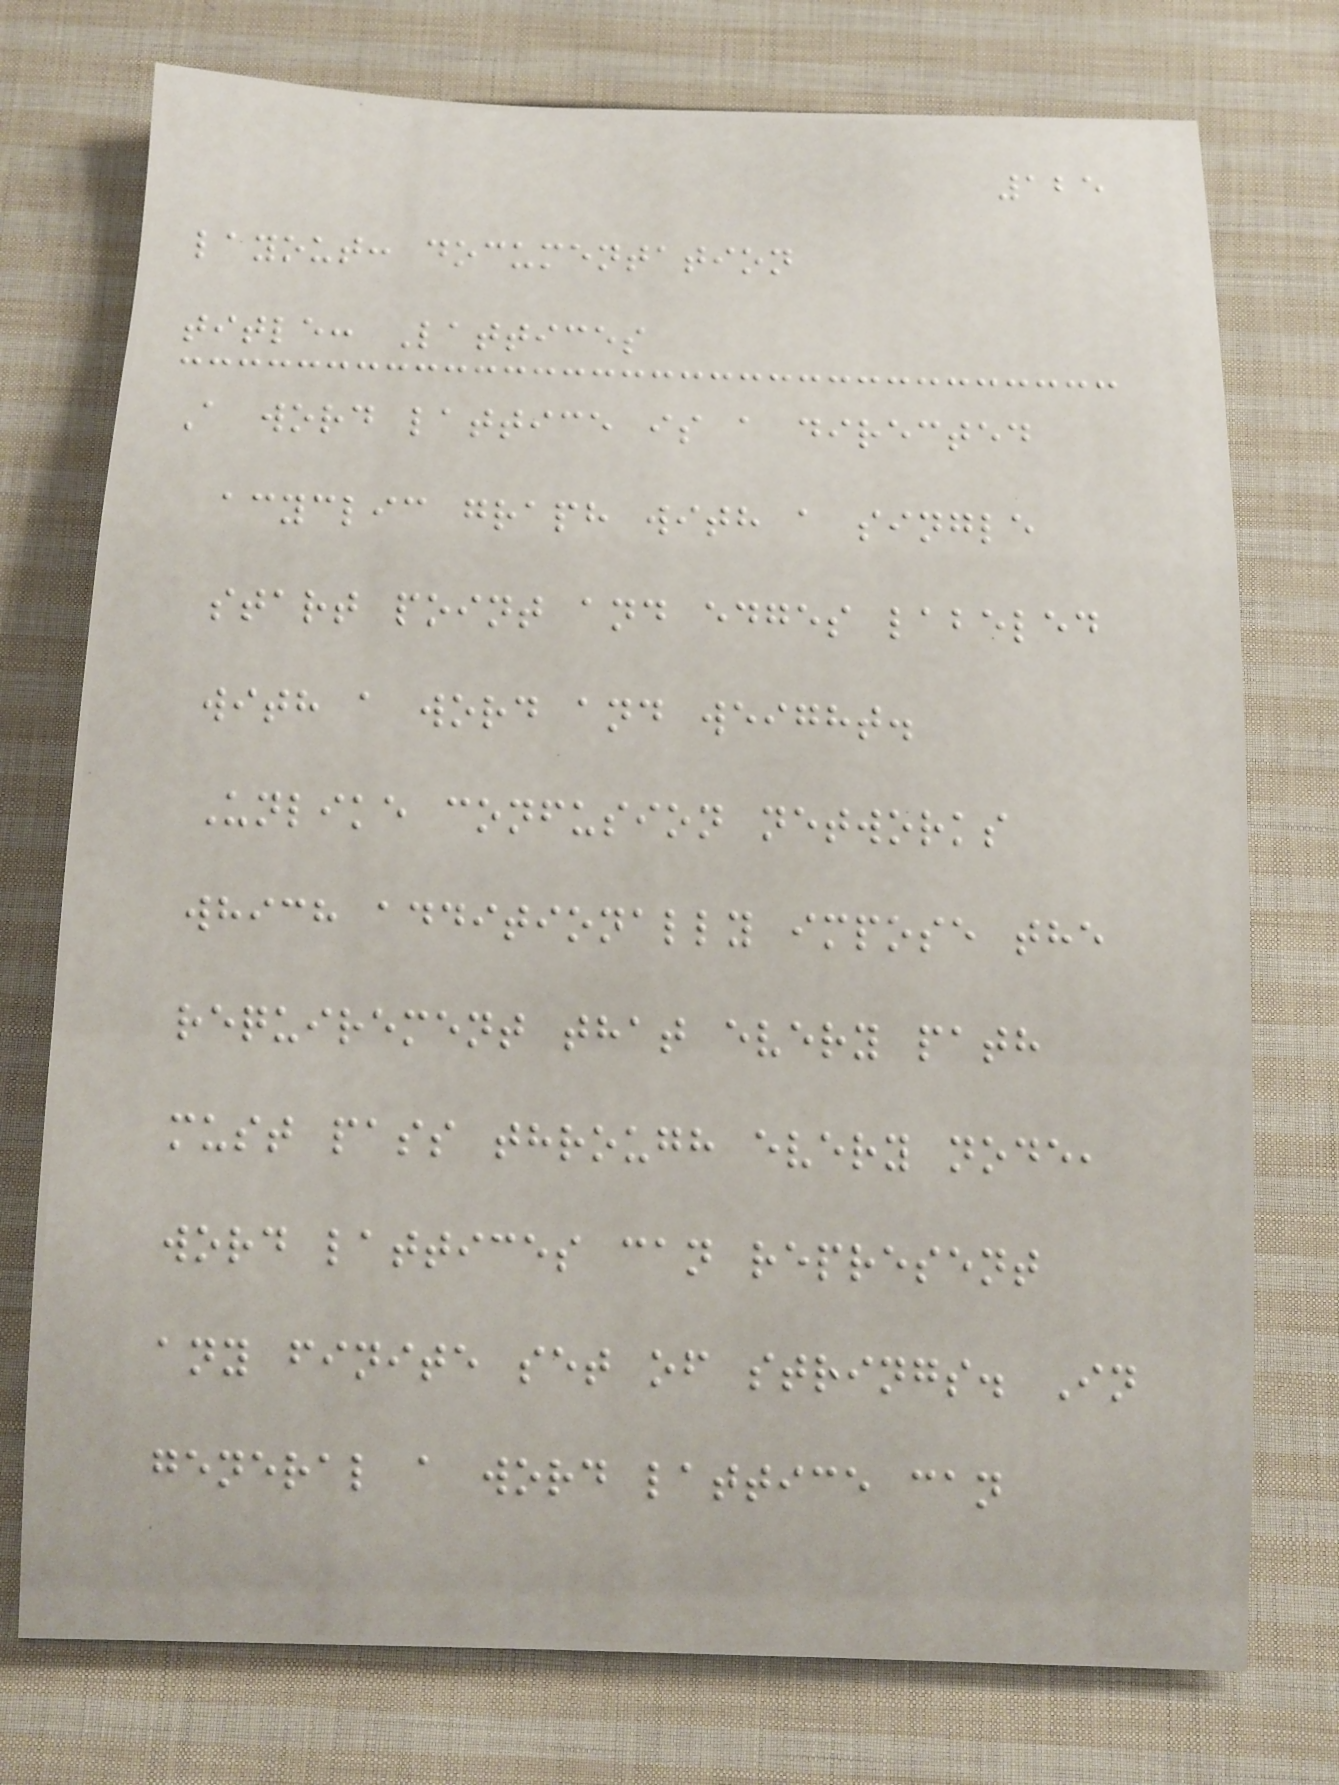125
layout: documentation
title: Lattices
A word lattice is a directed
acyclic graph with a single
start point and edges labeled
with a word and weight.
Unlike confusion networks
which additionally impose the
requirement that every path
must pass through every node,
word lattices can represent
any finite set of strings. In
general a word lattice can
